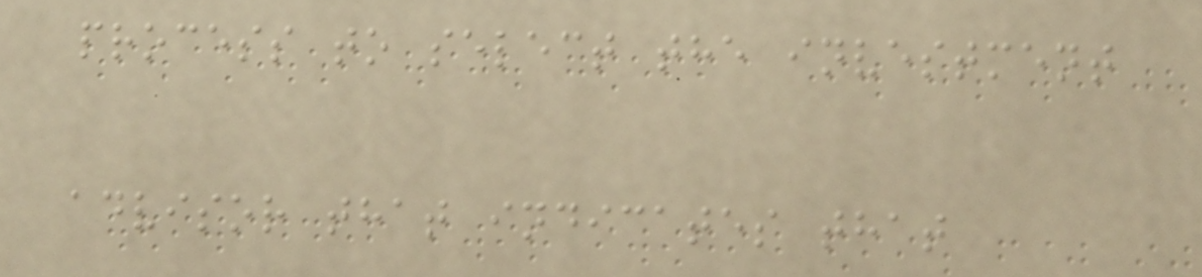process to select the investment
advisor that indicates that
